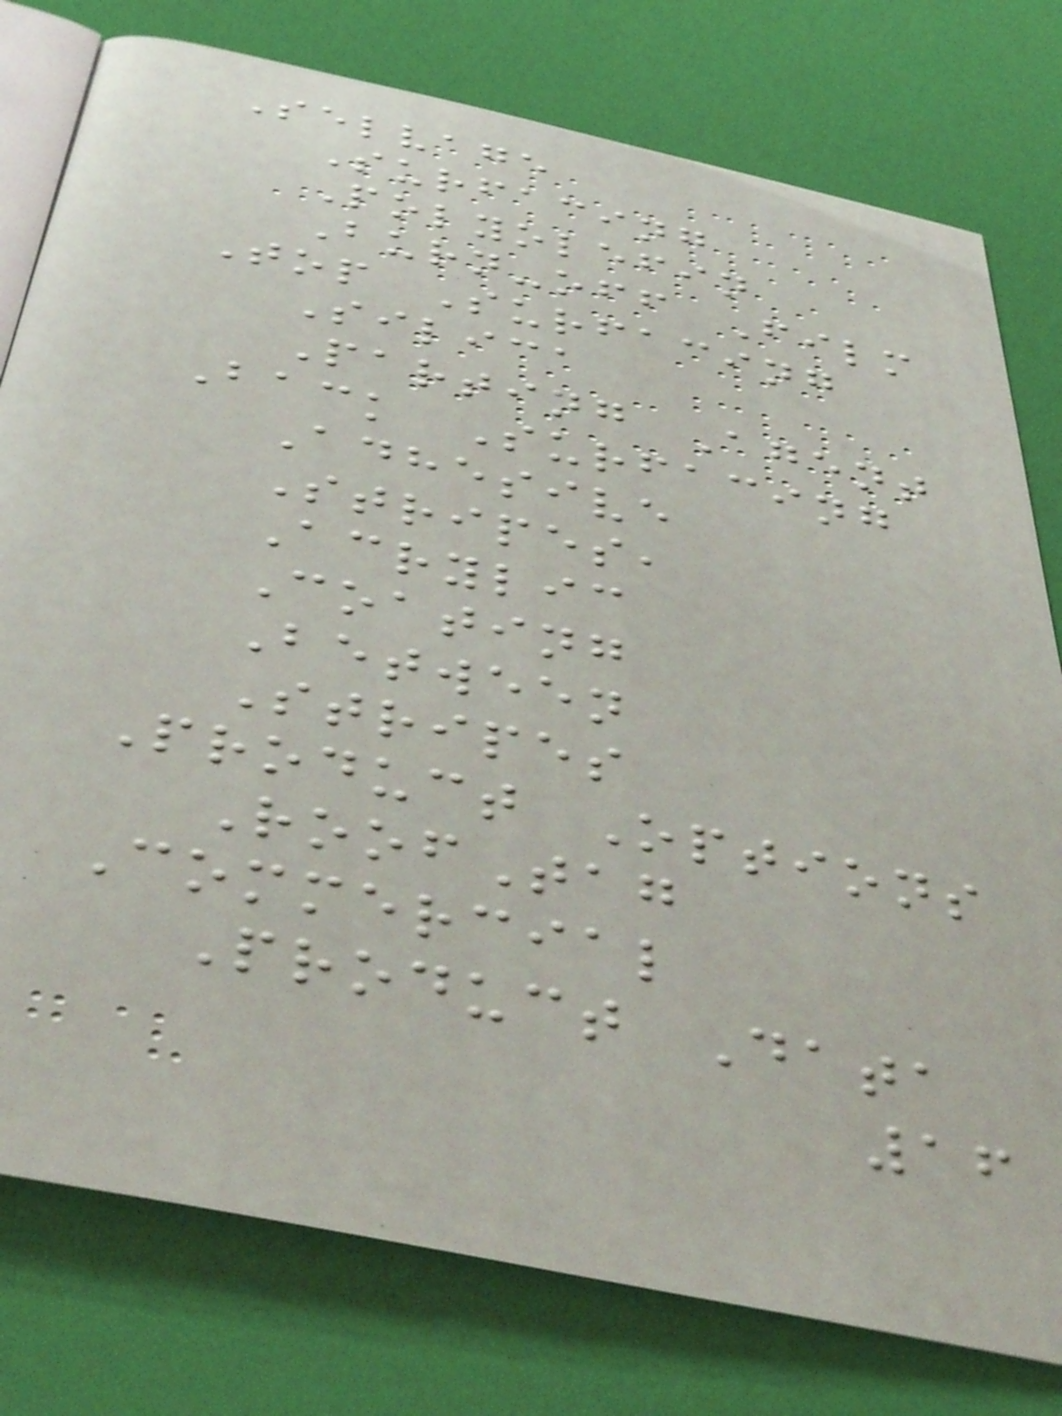Selvage
Surfacing
Polyolefin
Burn-off Film
Top Surfacing
Silica
Parting Agent
Back Surfacing
Adhesive
Stripes,
Acrylic
Coating
Between
Stripes
Product Options
RoofTag
Commercial
Product Data
16
